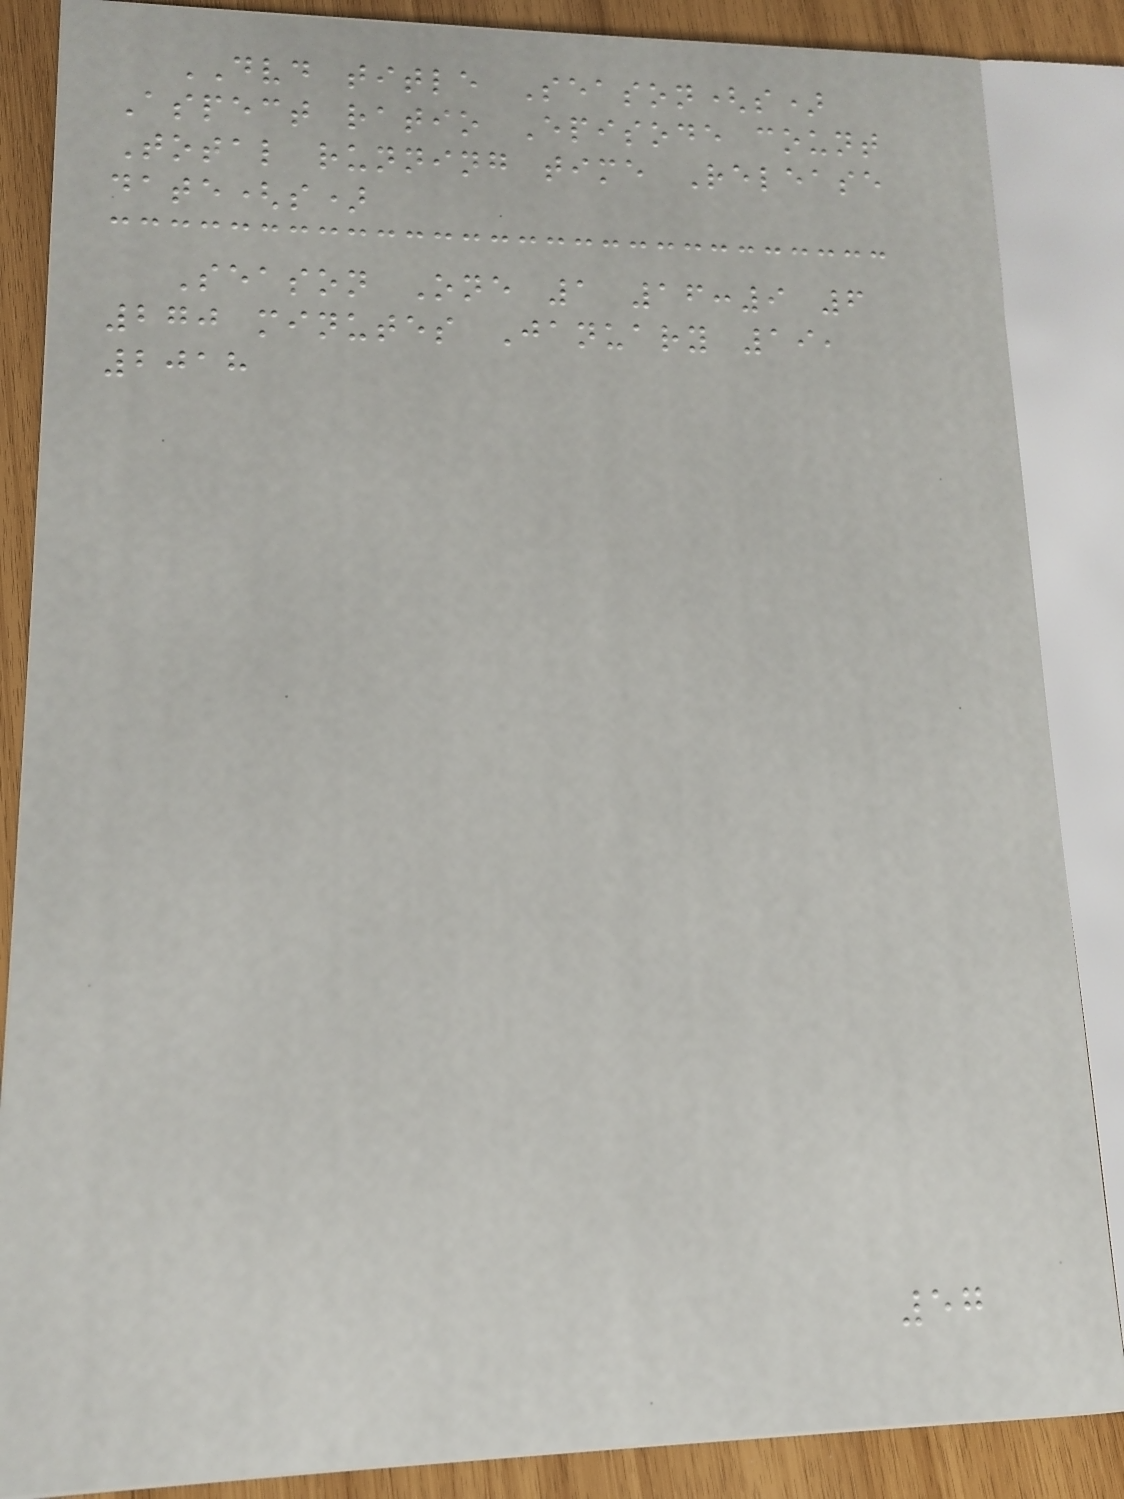DVD title Season(s)
Aspect ratio Episode count
Total running time Release
date(s)
Season One 1 16:9 6
270 minutes January 19,
2018
57
